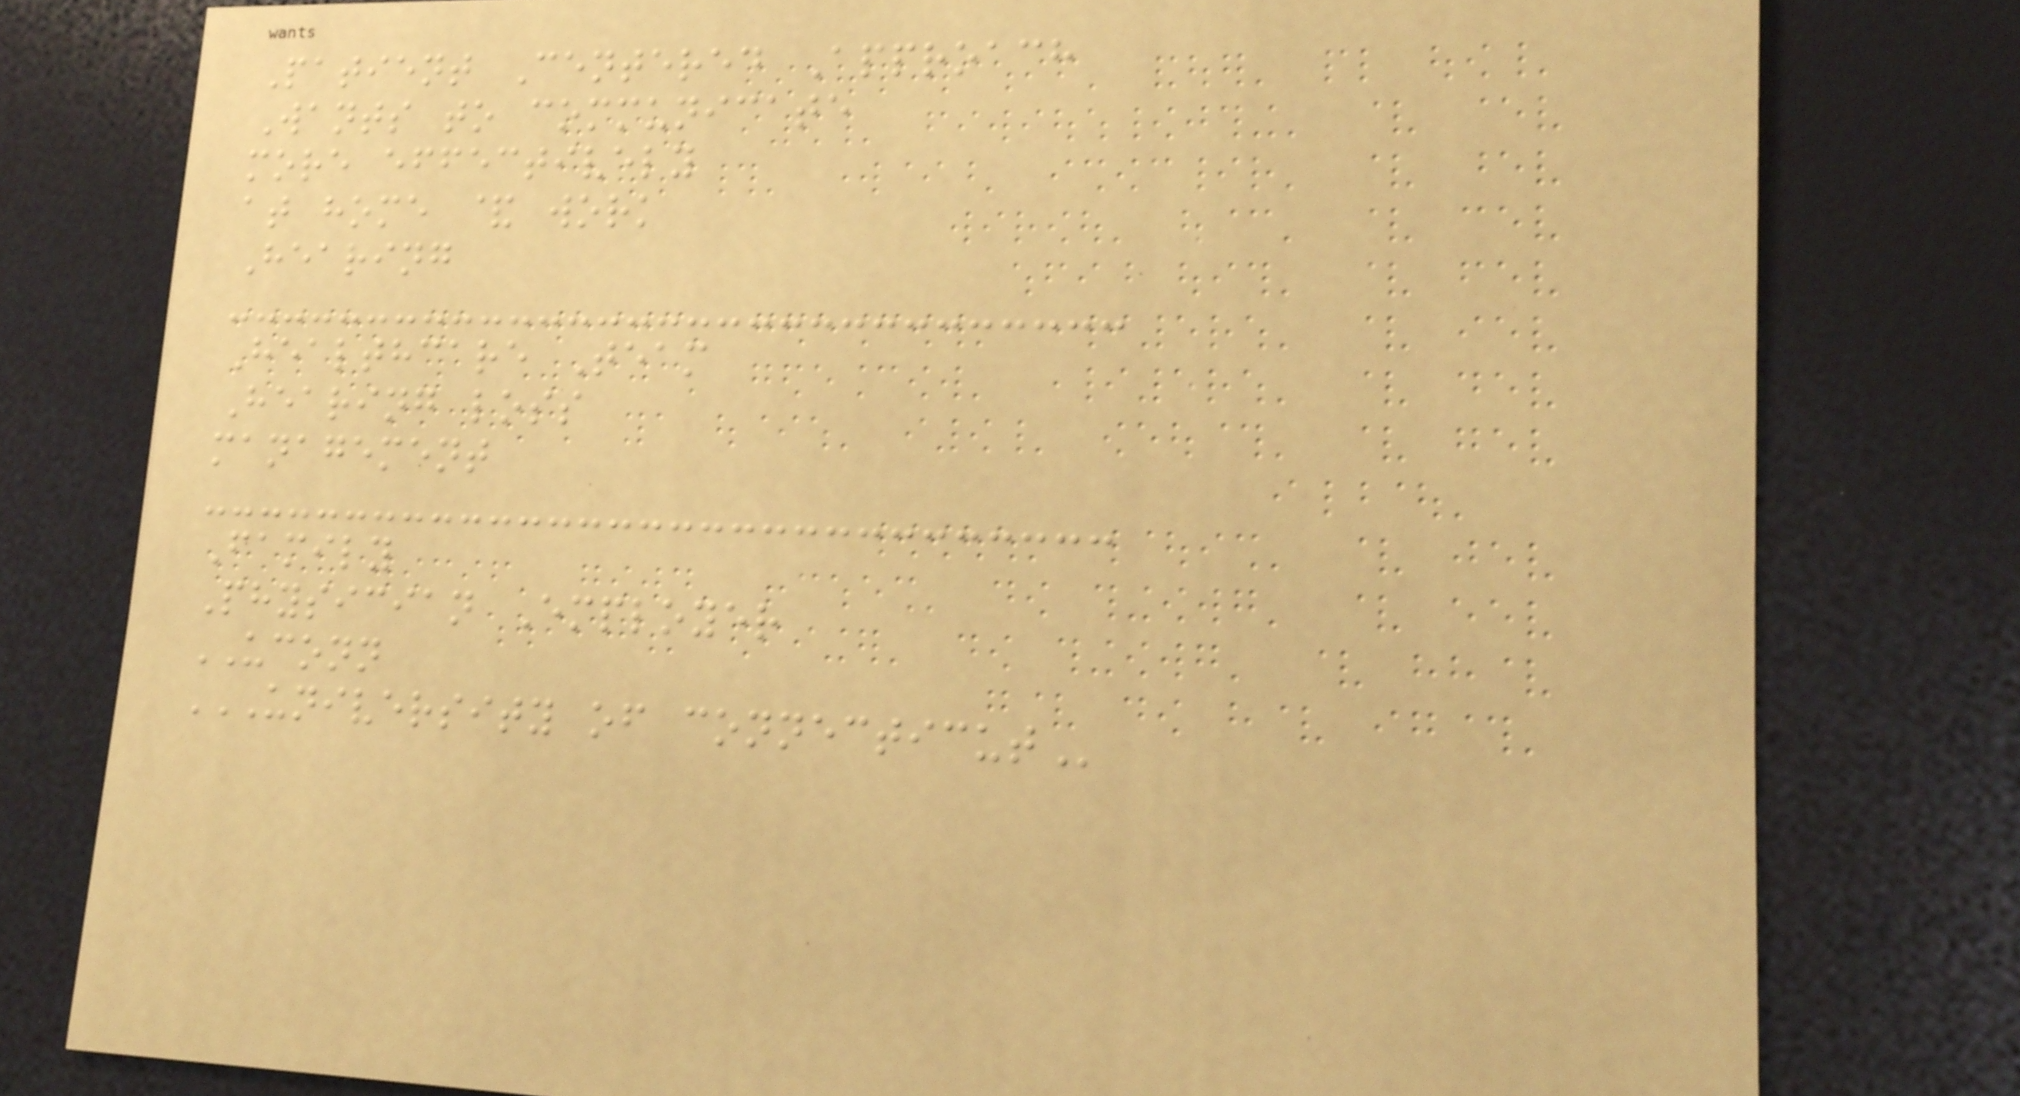Patient Centered Approach
Wants to communicate
more effectively
at home & work
Hearing
Healthcare Team
Hearing loss
management
Family
Physician Employer
UCONN
UNIVERSITY OF CONNECTICUT
